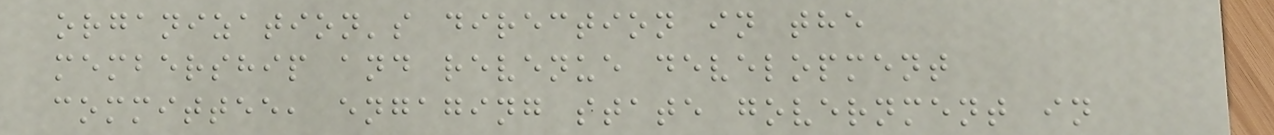organization's direction in the
membership and revenue development
committee, engaging state government in
